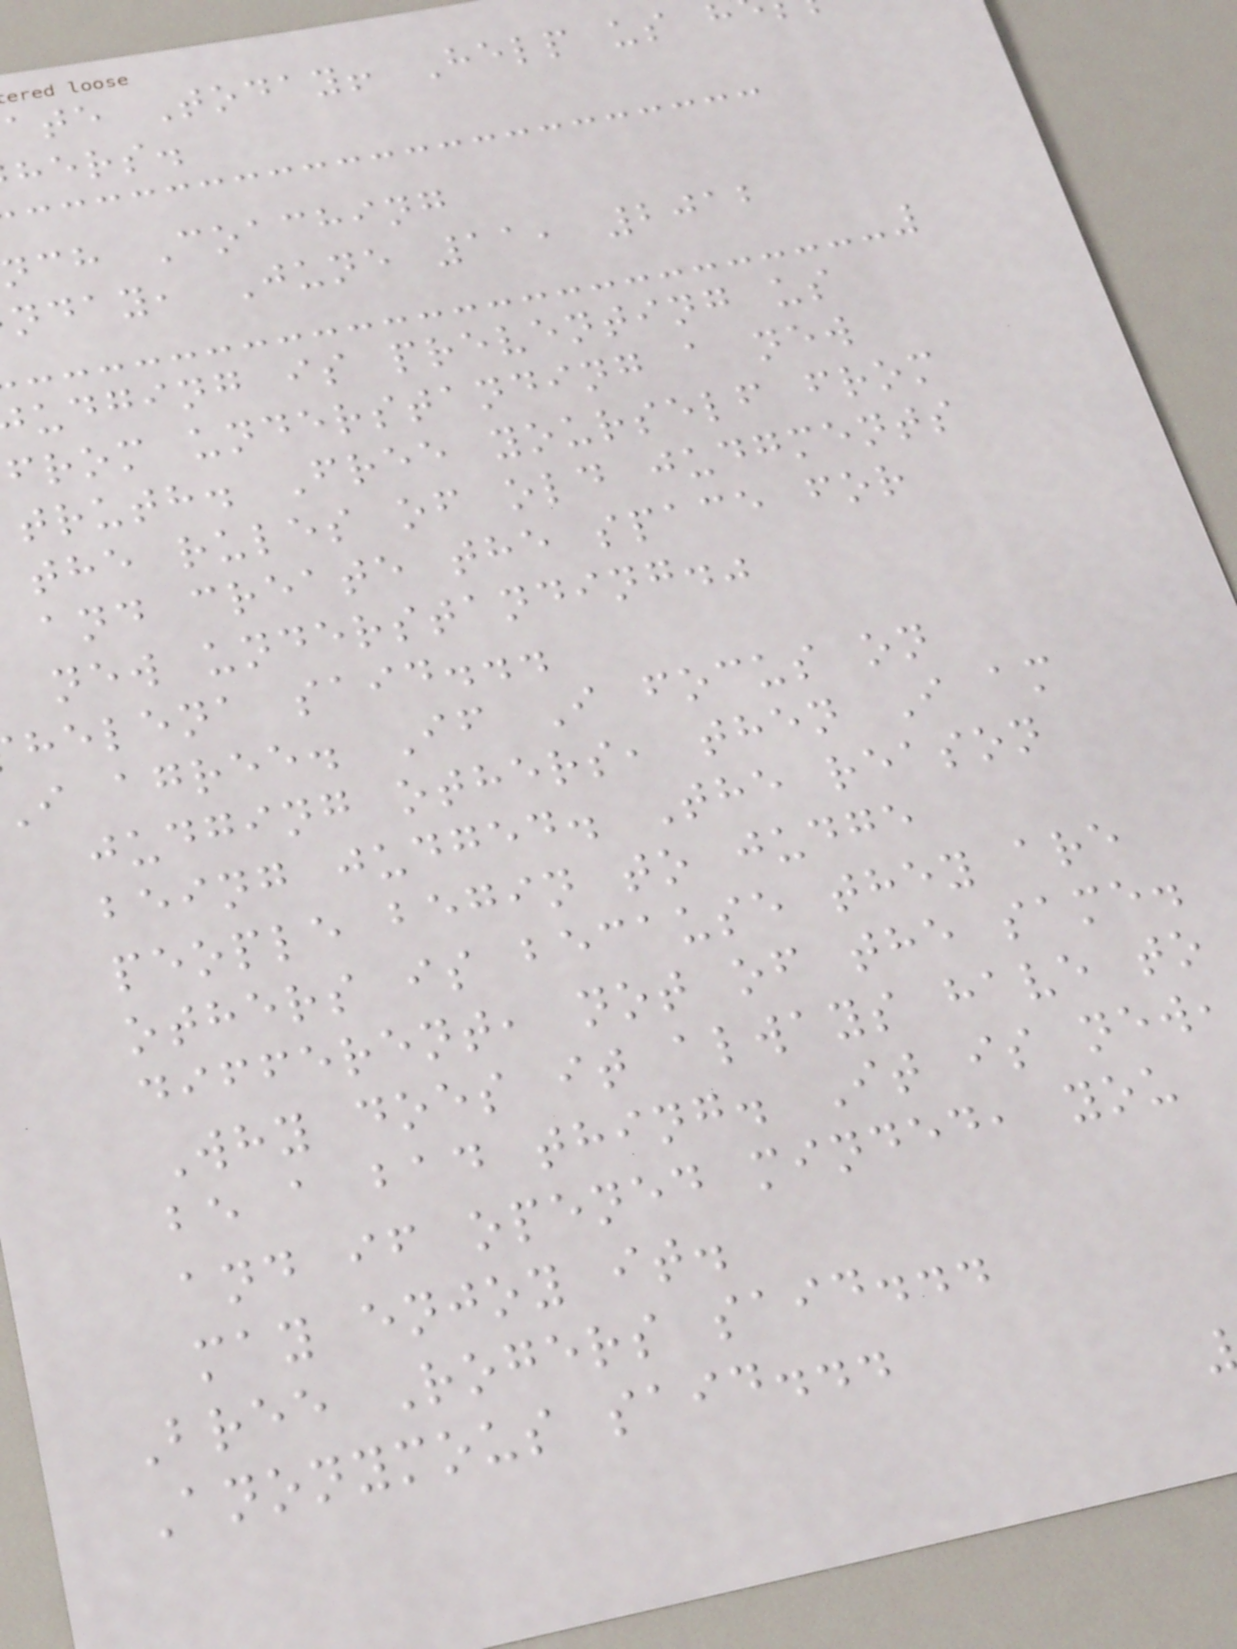ate Today! Help us
hers.
nch Coaching
nday, June 11, 2012
udging is preventing us
from understanding a new
truth. Free yourself from
the rules of old judgments
and create the space for
new understanding."
helena said...
i agree. If I focus on
judging others, then I am
being judged. The reason
people begin to judge
others is because they are
different, not of the same.
Why does it always have to
be a bad thing. It is new,
and if opened minded, you
may enjoy it.
Bree Rogers said...
Anonymous said...
